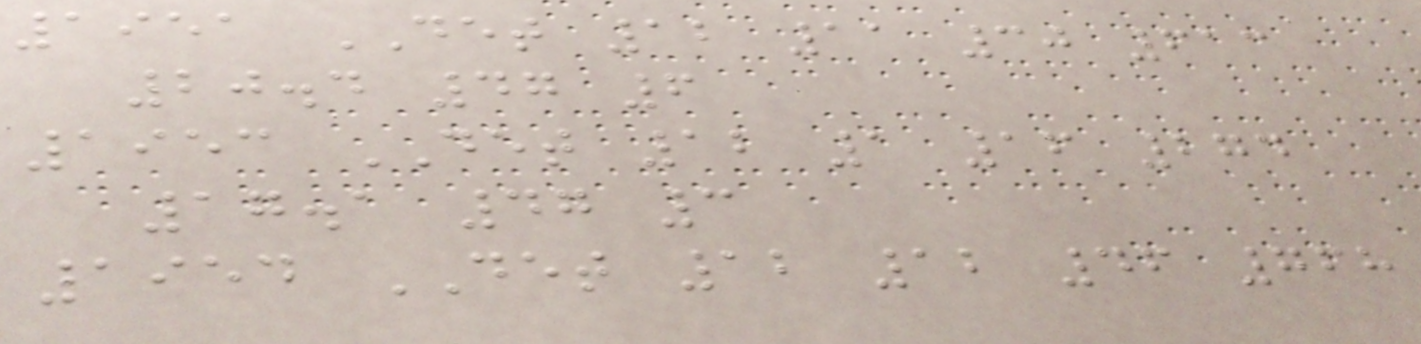1951 DET 12 11 30 613
20.4 47 6
1953 DET 12 1 16 274
17.1 47 3
1954 DET 12 12 46 768
